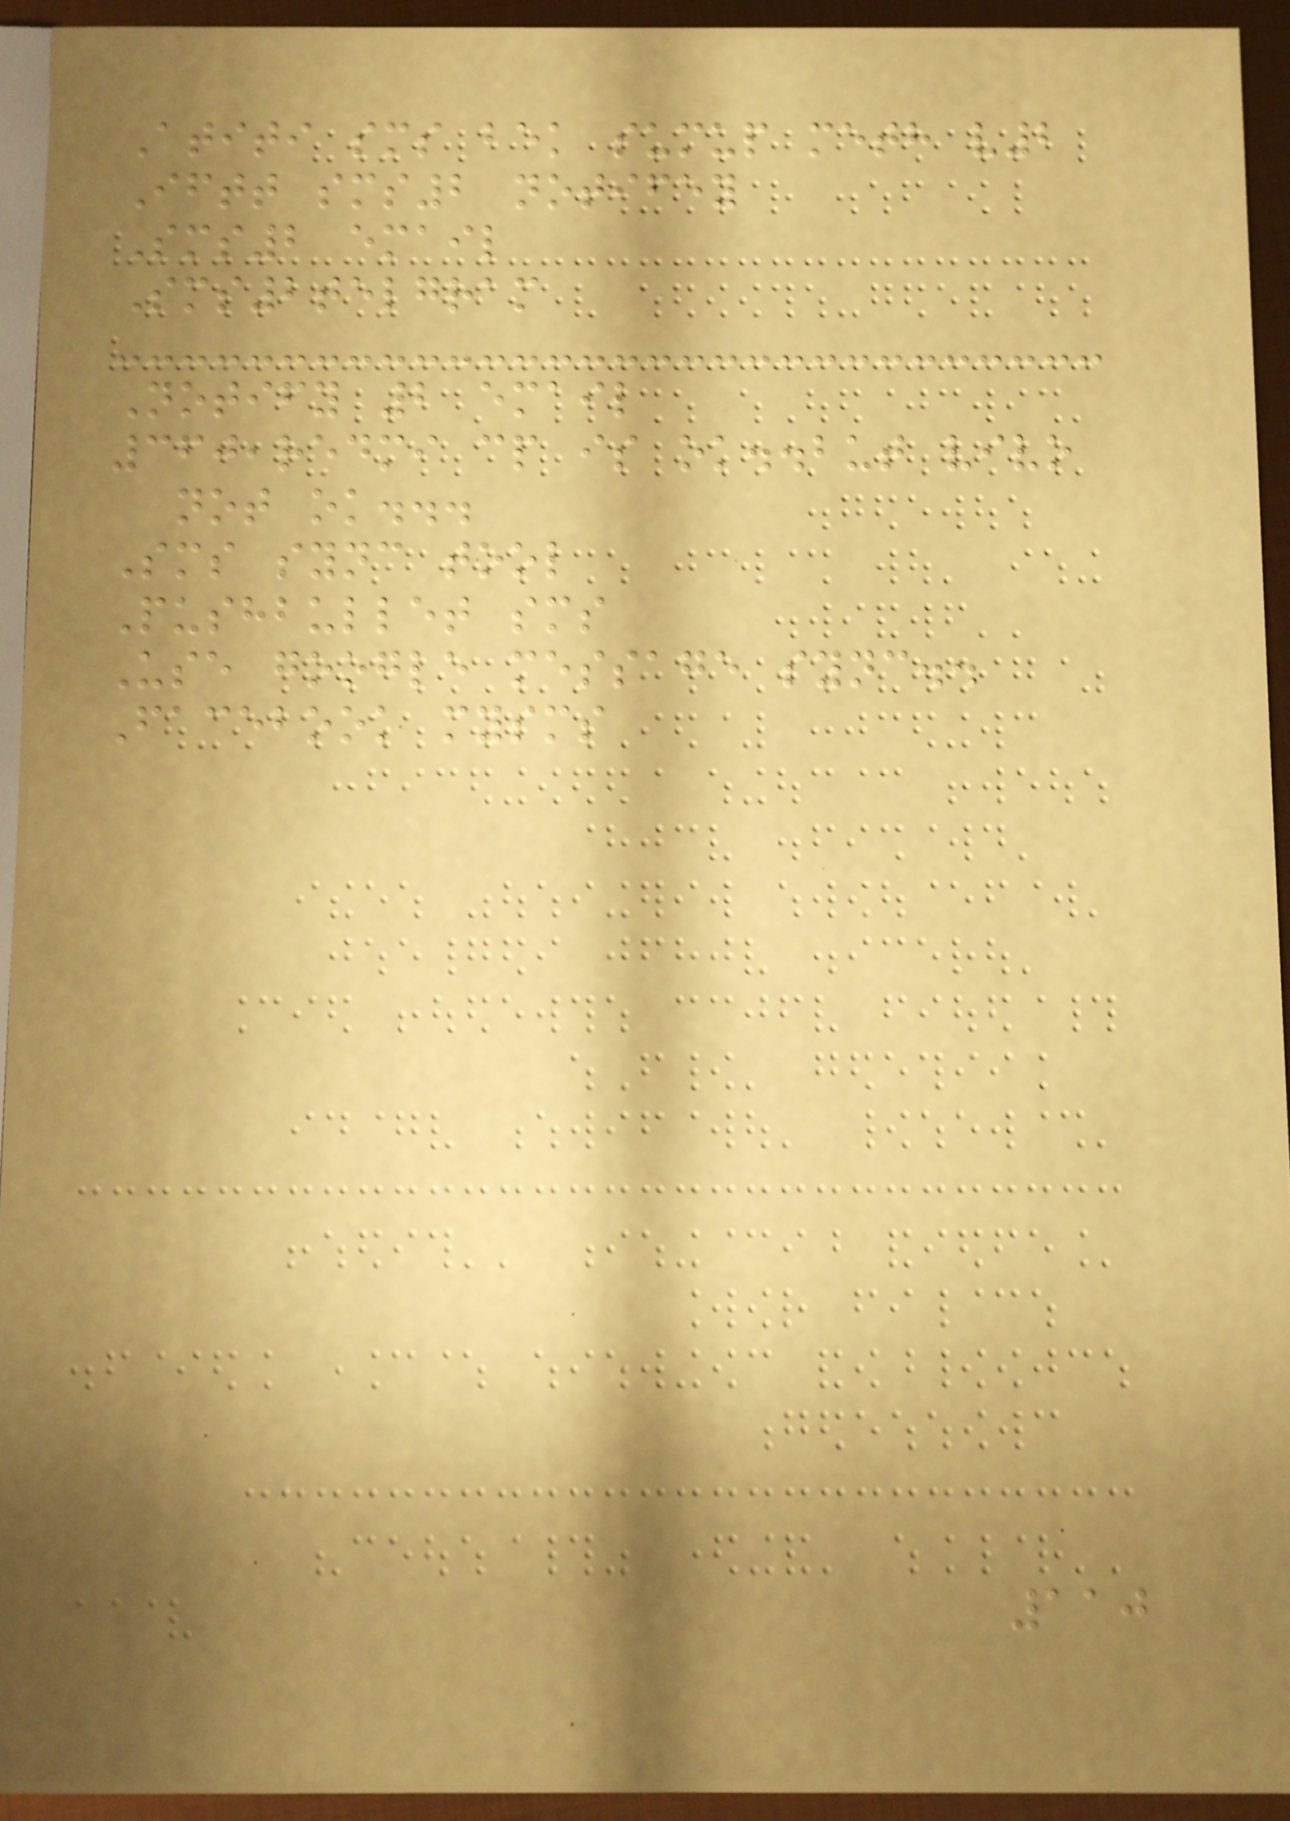Atiti sms bek sumup meth v2
Iftt sms2 notifey
Sms2 email
Sms2telgram
Notify 2 email
360,redmi cp is ok..but vivo
not ok...
Sms sync tool
Pushbullet sms
Use google message sync..
Facebook mysms
110
